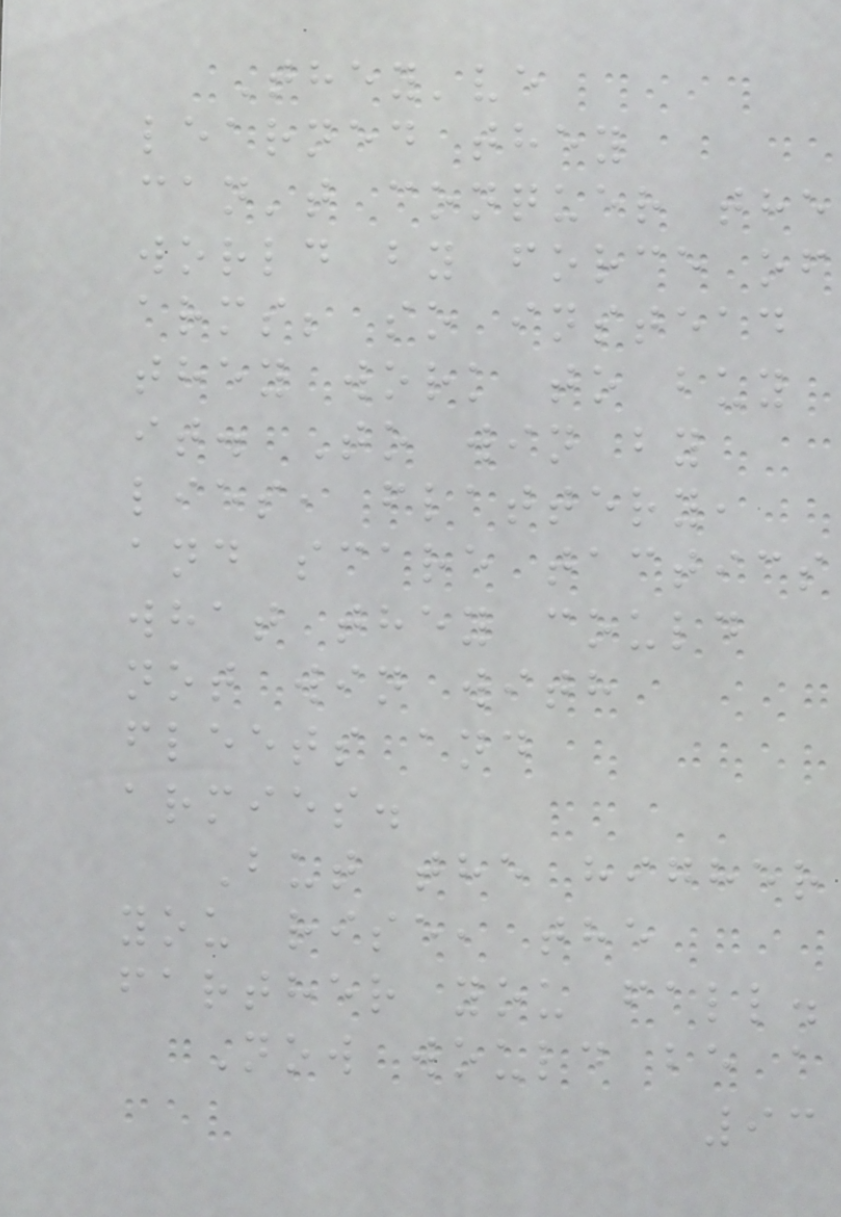They've
learned they
can't conquer the
world by force of
arms; so instead
they work to buy
it. To win by
lies, flattery,
and scare tactics
what they could
not win with
fleets and
armies.
But the higher
you rise, the
farther you fall.
Now would be a
93
